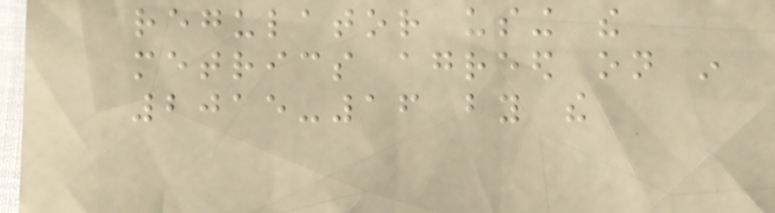regulator using the
metrics agreed on in
2015-16 by the
